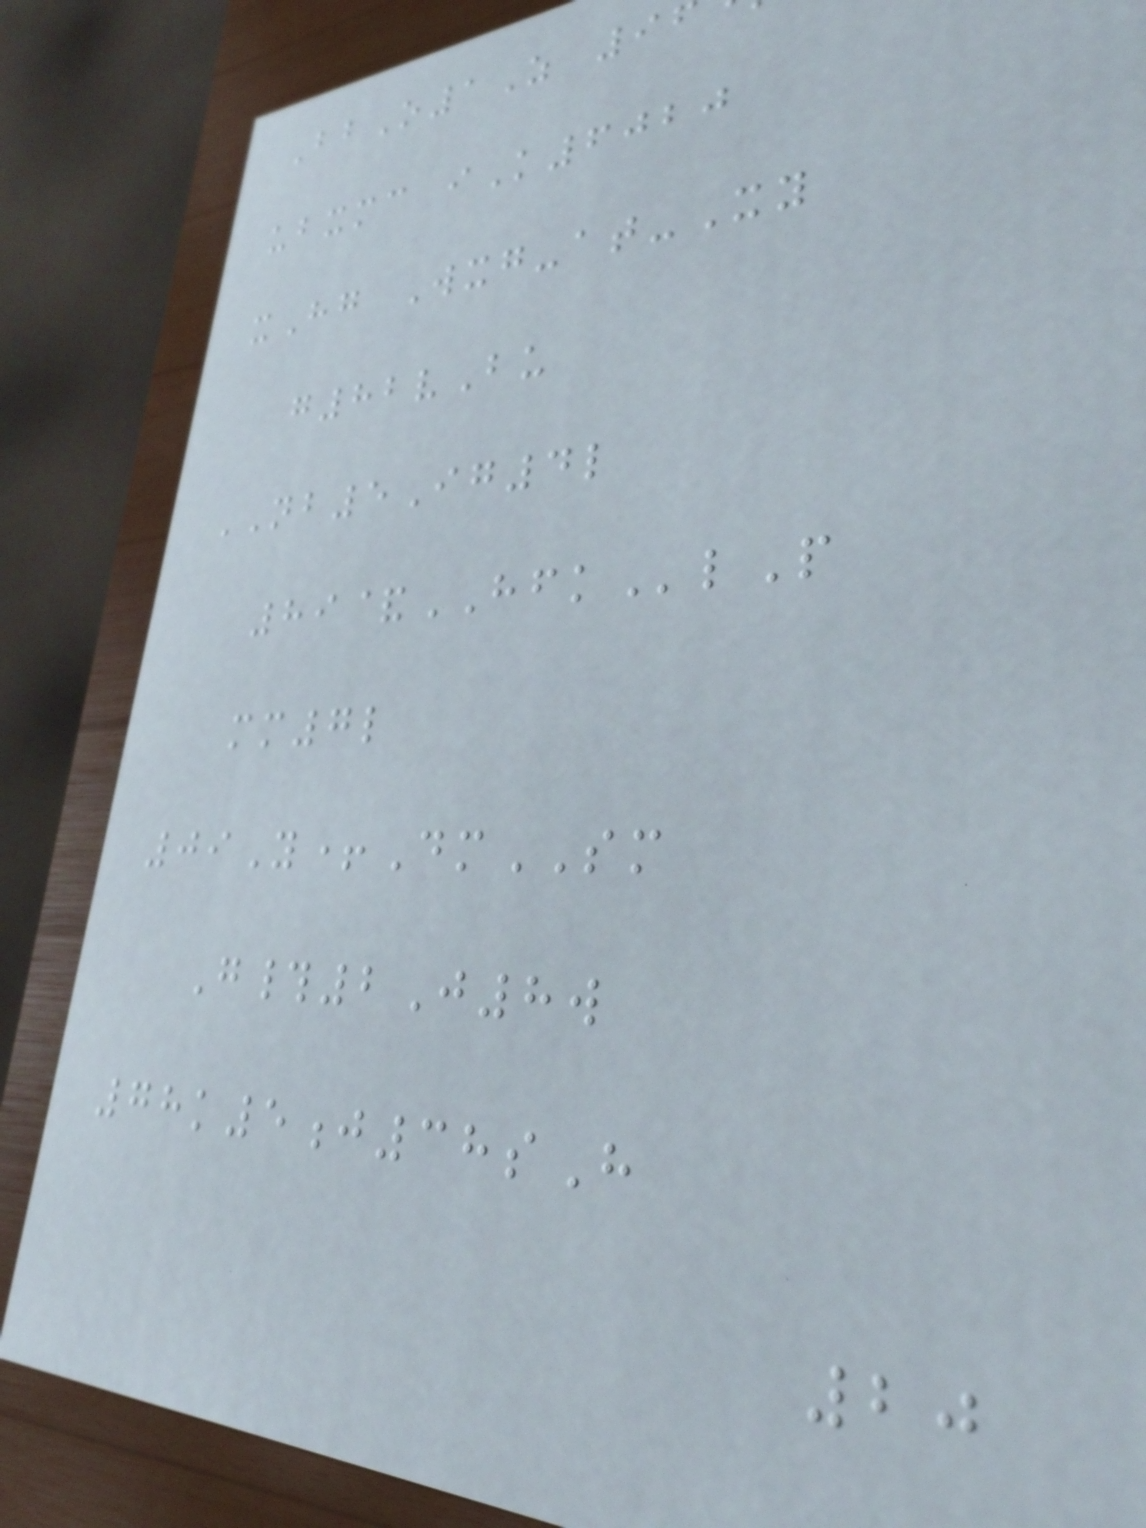BbO1Z 9
ubxmc iK6020
xHg Wxg-at-Xy
g82vBu
NB5Ig4l
89&HFKlP
mm7l
09Y+DmSM
G#2J8w
78k5j38sH
20
